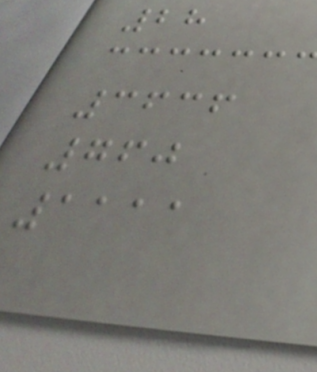28
3636
760
1111
